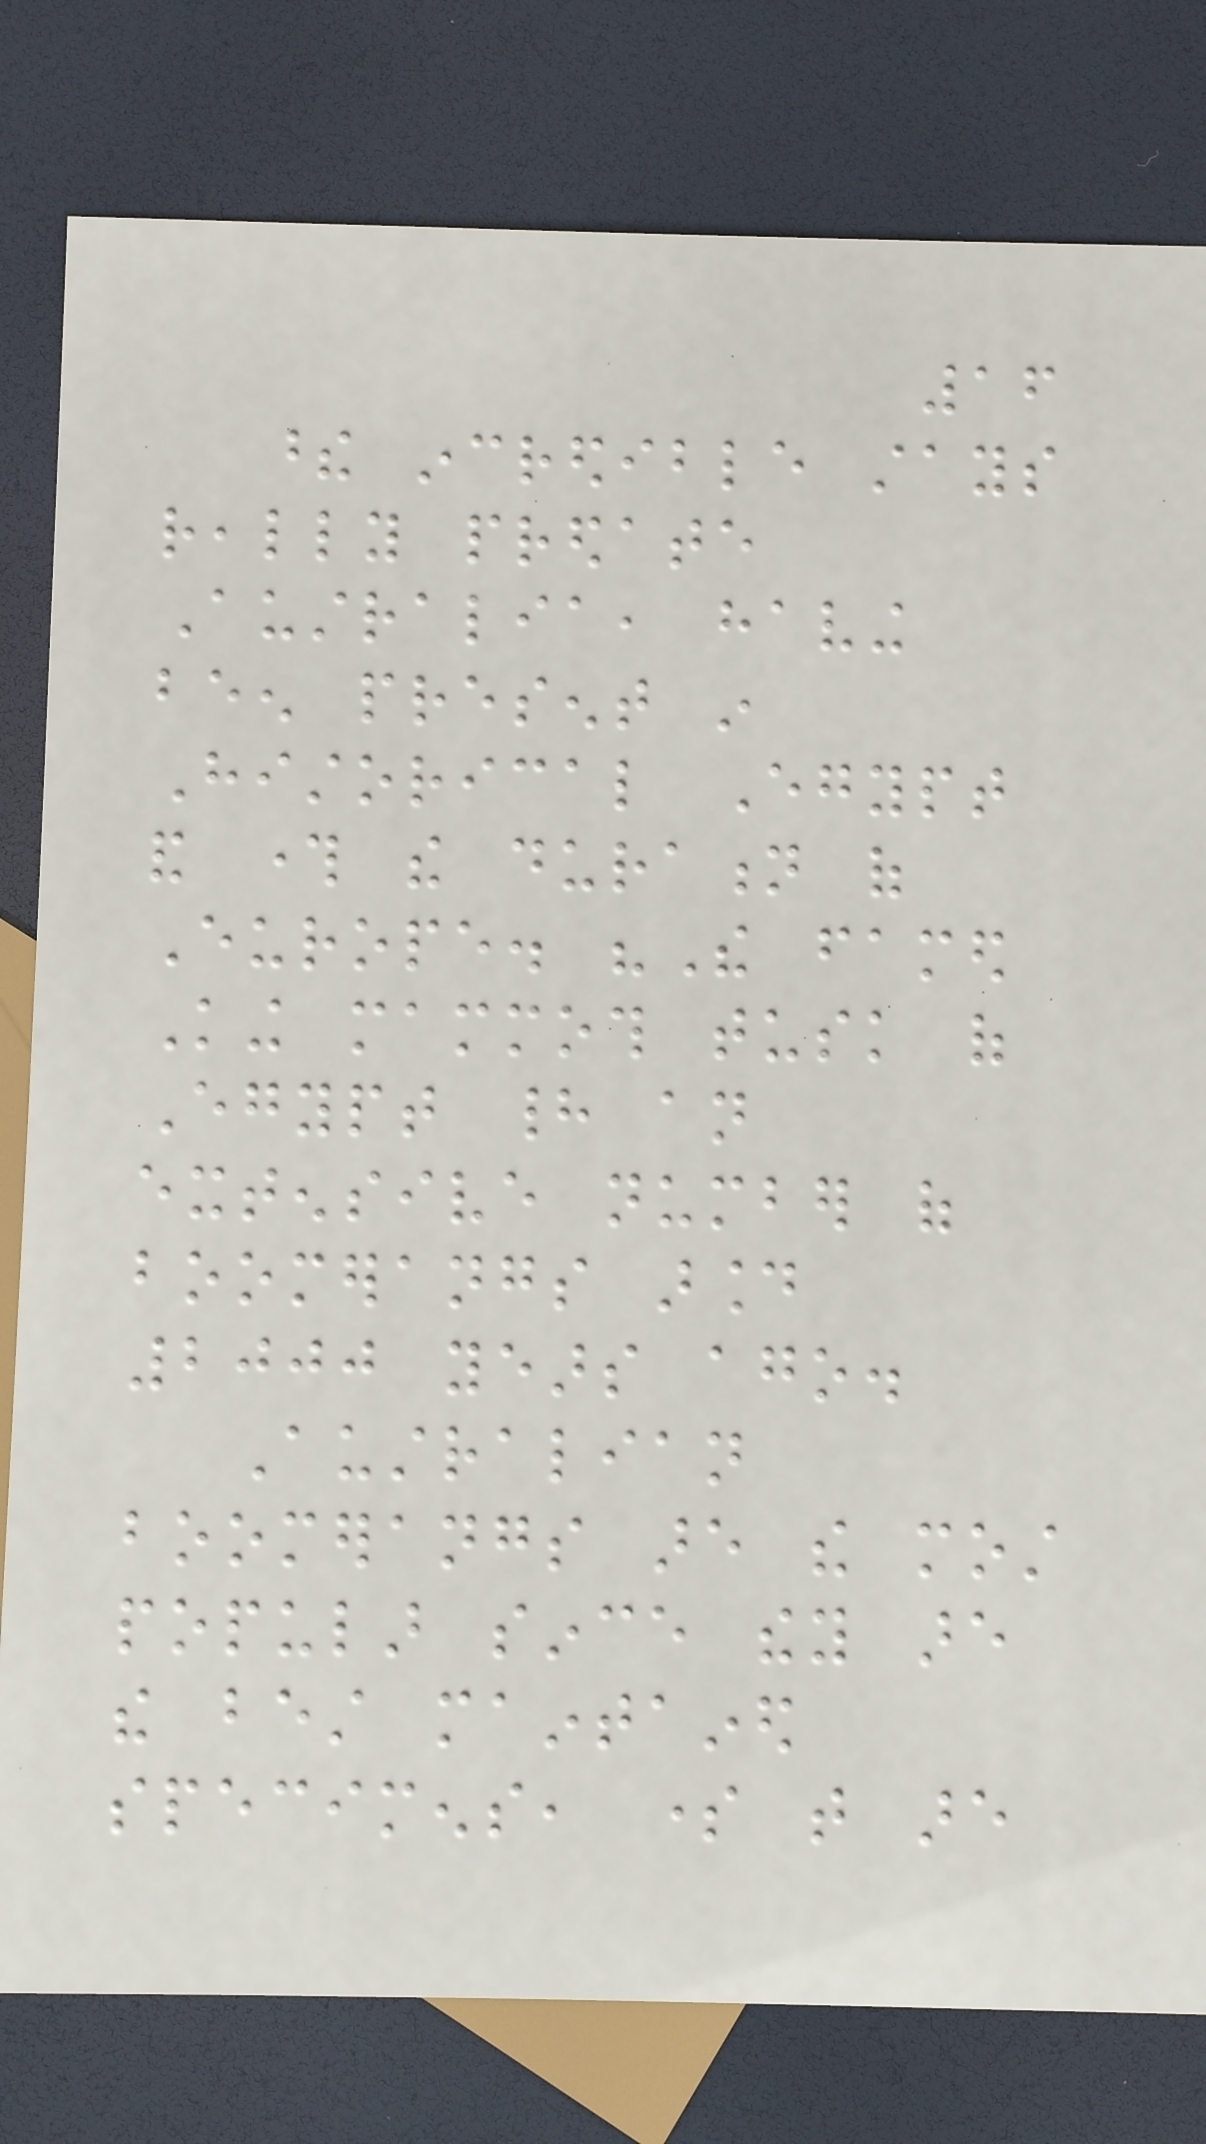16
these incredible stays
really predate
Australia, having
been present in
Historical Egypt
and through the duration of
Europe. "The famed
King mammoth tusk of
Egypt had an
extensive number of
boomerangs around
2000 years ago.
Australian
boomerangs are the most
popular since they are
the best maintained
specimens, some that are
